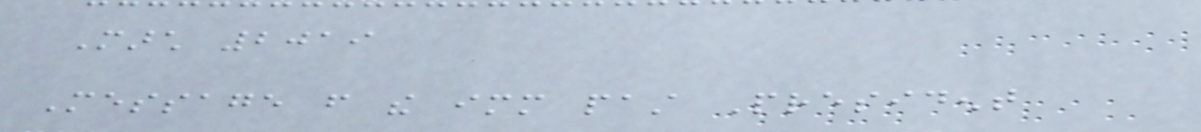March 2019
Message from the immediate past President
